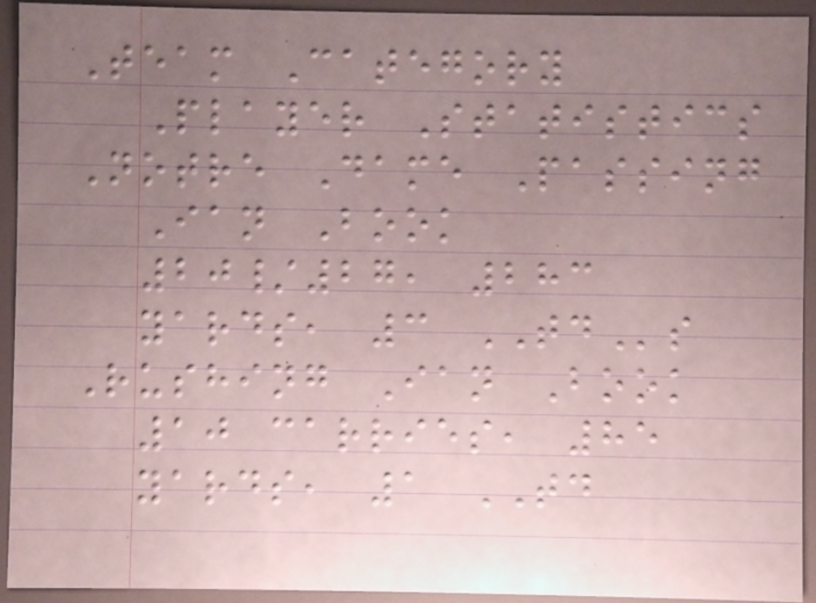Team Category
Player Statistics
Notre Dame Passing
Ian Book
20/27, 283
yards, 3 TDs
Rushing Ian Book
10 carries, 85
yards, 1 TD
